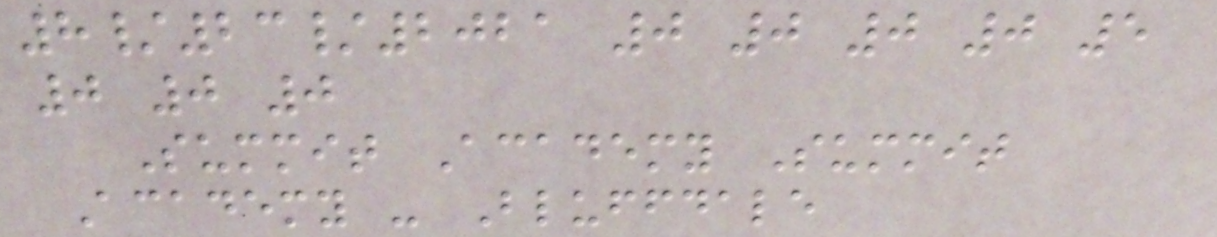8/23/2021 0 0 0 0 5
0 0 0
Summit Academy Summit
Academy - Bluffdale
